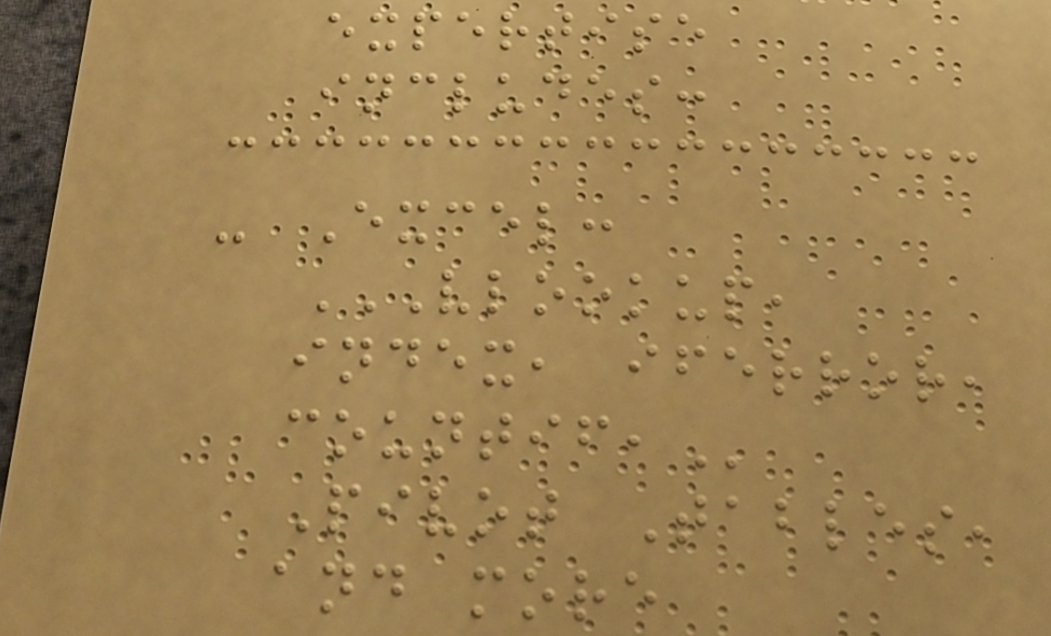expertise
includes:
- Excel:
VLOOKUP,
INDEX, IFERROR,
COUNTIF,
Pivot Tables,
and more
